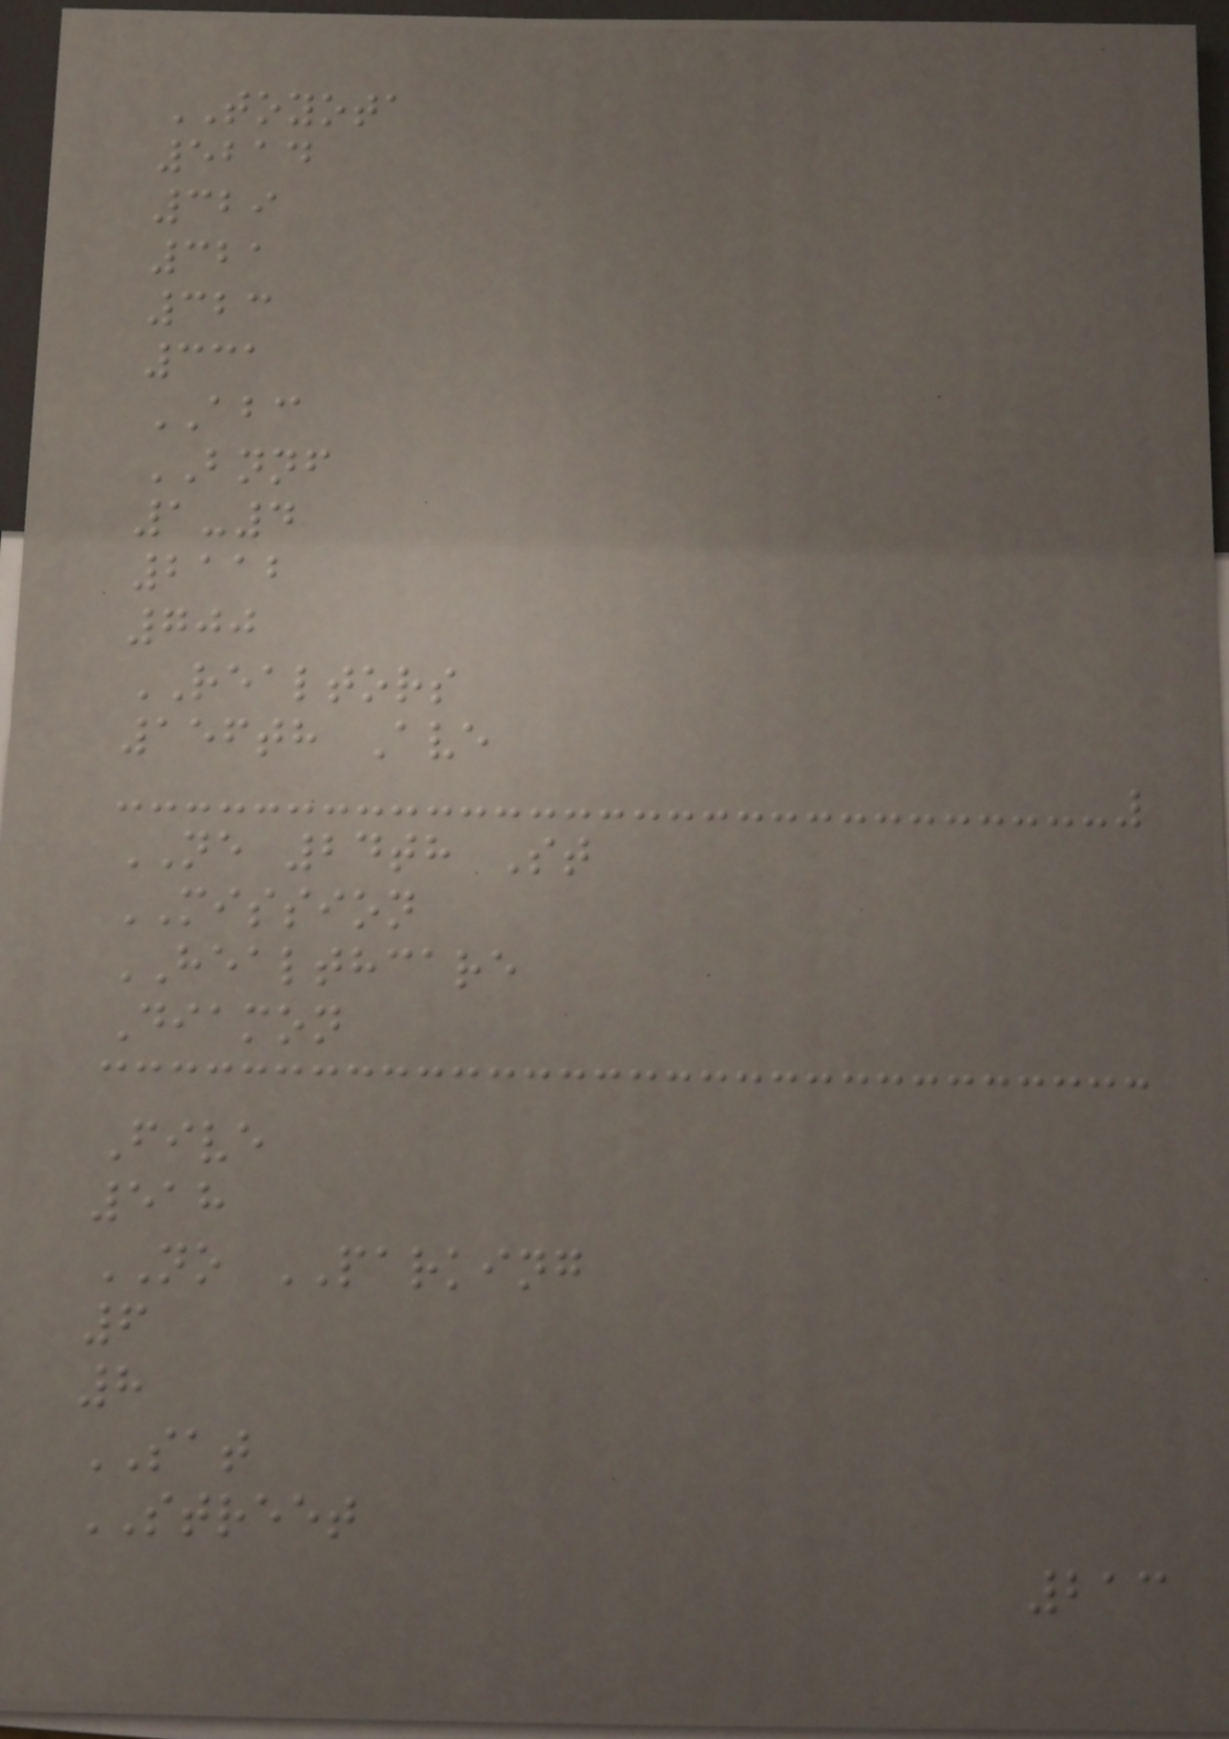TOYOTA
5214
329
321
323
331
ABC
BNNF
1-4
2112
700
REALTORS
156th Ave
NE 24th St
MISSION
HEALTHCARE
Diamon
Five
518
NO PARKING
6
8
SAT
STREET
213
